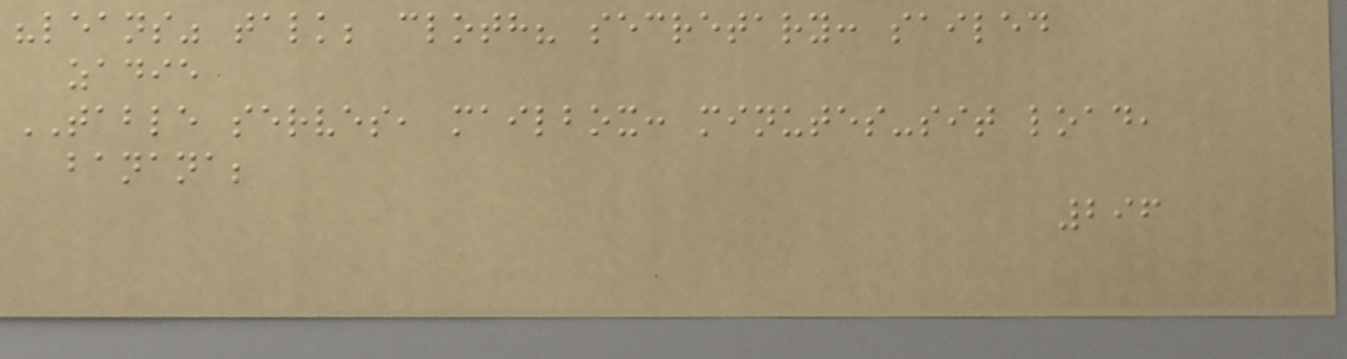"leans" talk; cloth? secretary: sailed
zadie
TABLE serves, mailbox: minutes-sit load,
banana;
296
